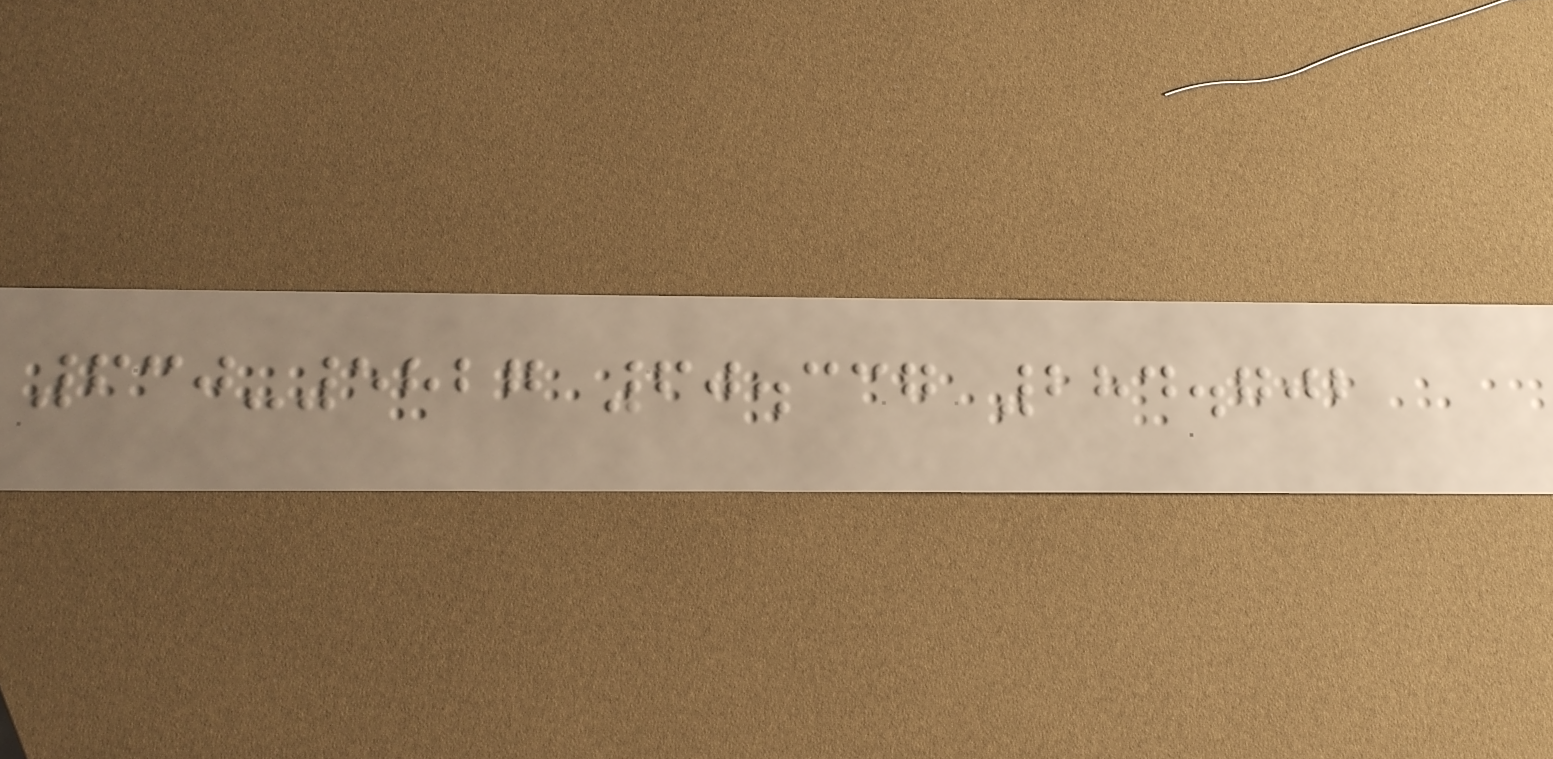630-5827 60.337 284.702
